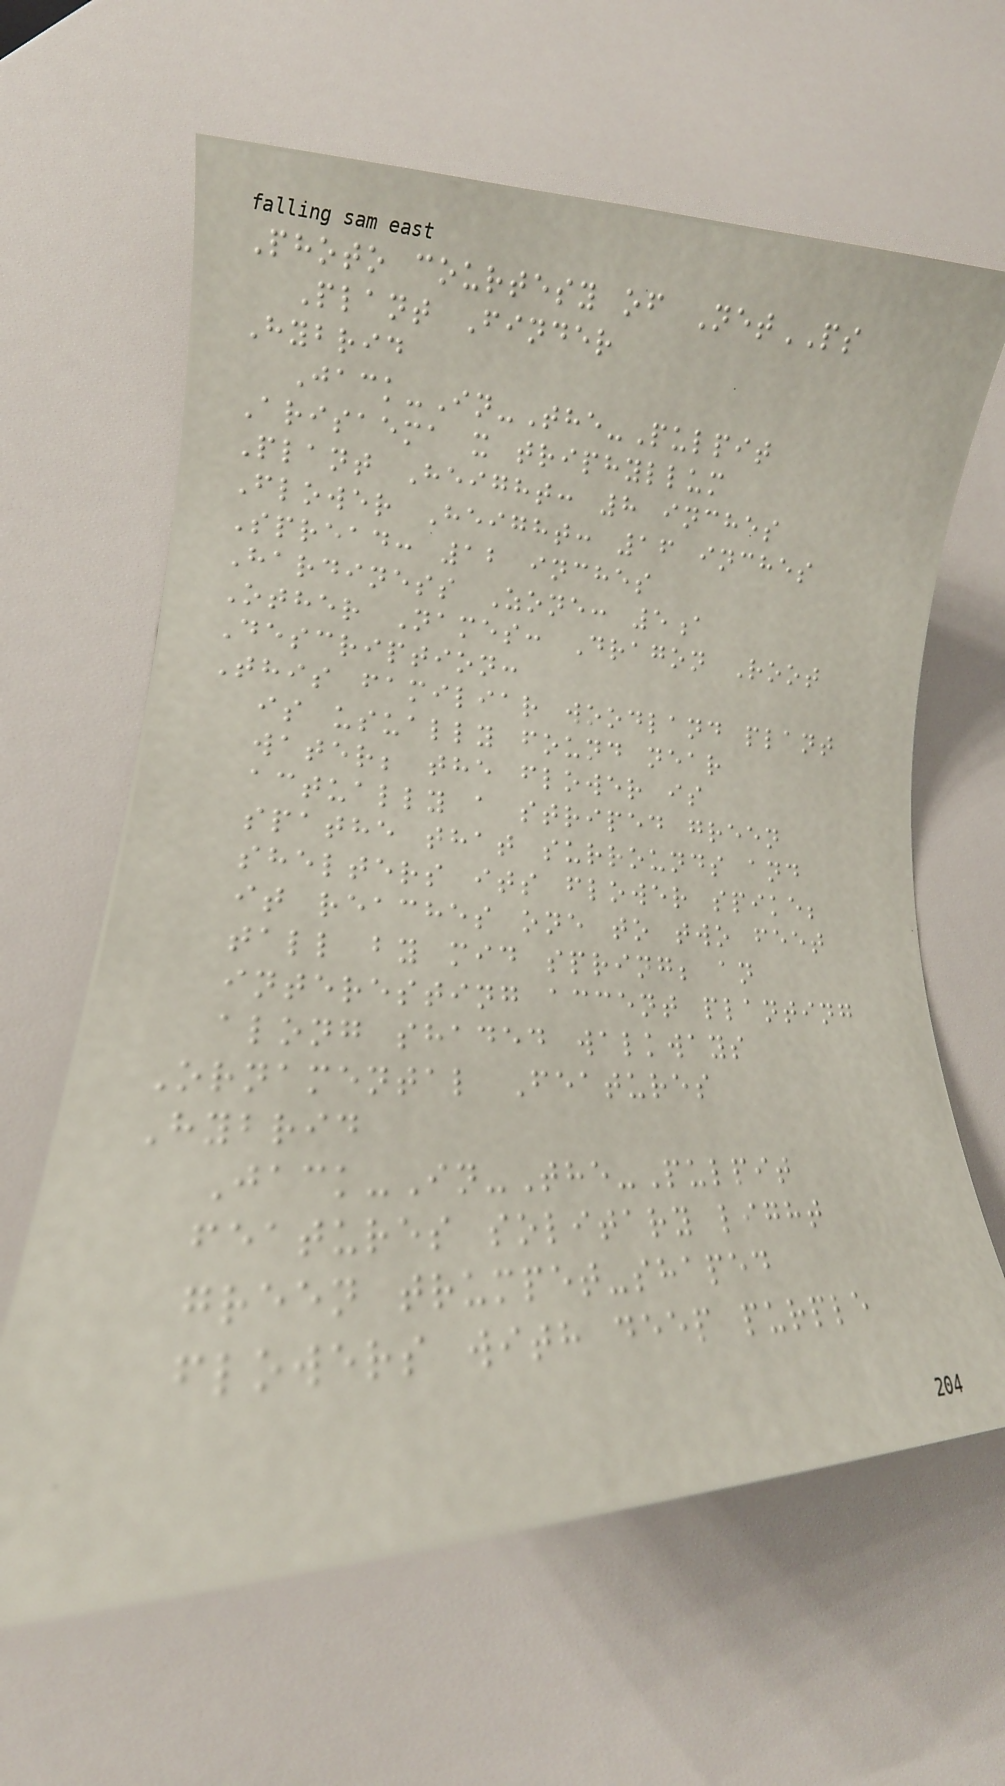Photo courtesy of NetPS
Plant Finder
Hybrid
Jack-In-The-Pulpit
Arisaema x triphyllum
Plant Height: 8 inches
Flower Height: 16 inches
Spread: 12 inches
Hardiness Zone: 5a
Other Names: Dragon Root
Description:
This familiar woodland plant
is usually found near
water; the flower is
actually a striped green
spathe that surrounds and
shelters its flower spike;
it reaches one to two feet
tall by mid spring; an
interesting accent planting
along shaded walkways
Ornamental Features
Hybrid
Jack-In-The-Pulpit
features solitary light
green trumpet-shaped
flowers with deep purple
